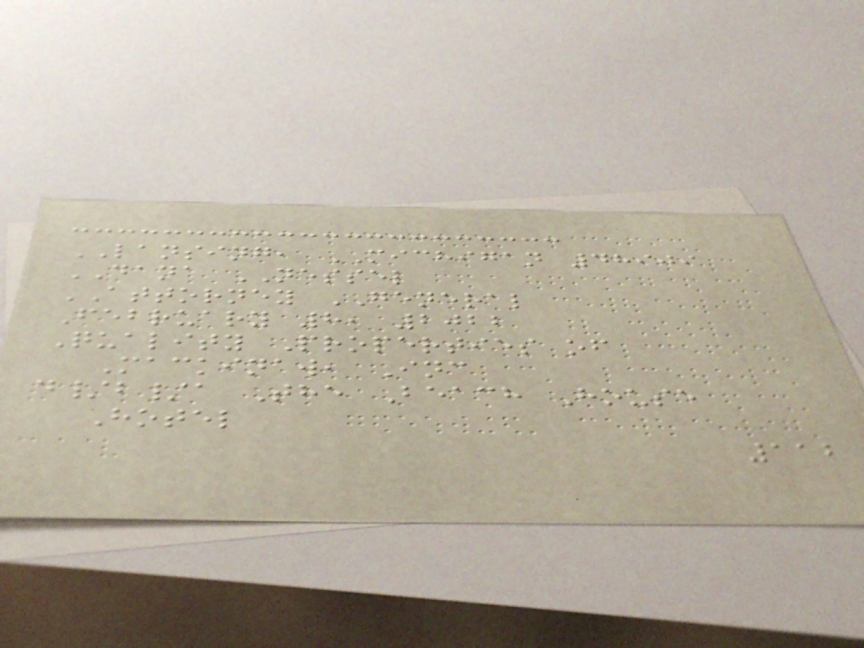LANSING, MICHIGAN 48909
DANA NESSEL
ATTORNEY GENERAL
February 8, 2022
Quality Properties of
Mackinaw, Inc
d/b/a The Beach House
Hotel
112
